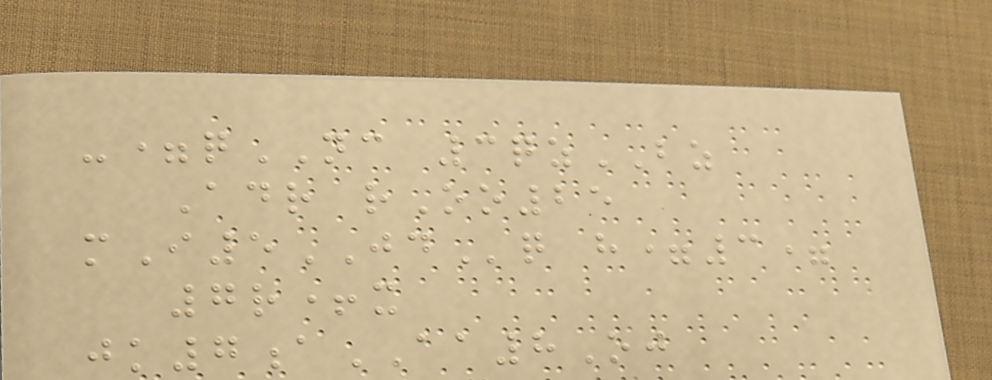-=qNC 3qzBZ
Adr rOo25
mI5JDq h=3=
7r+x
jk7aAA8Oj
